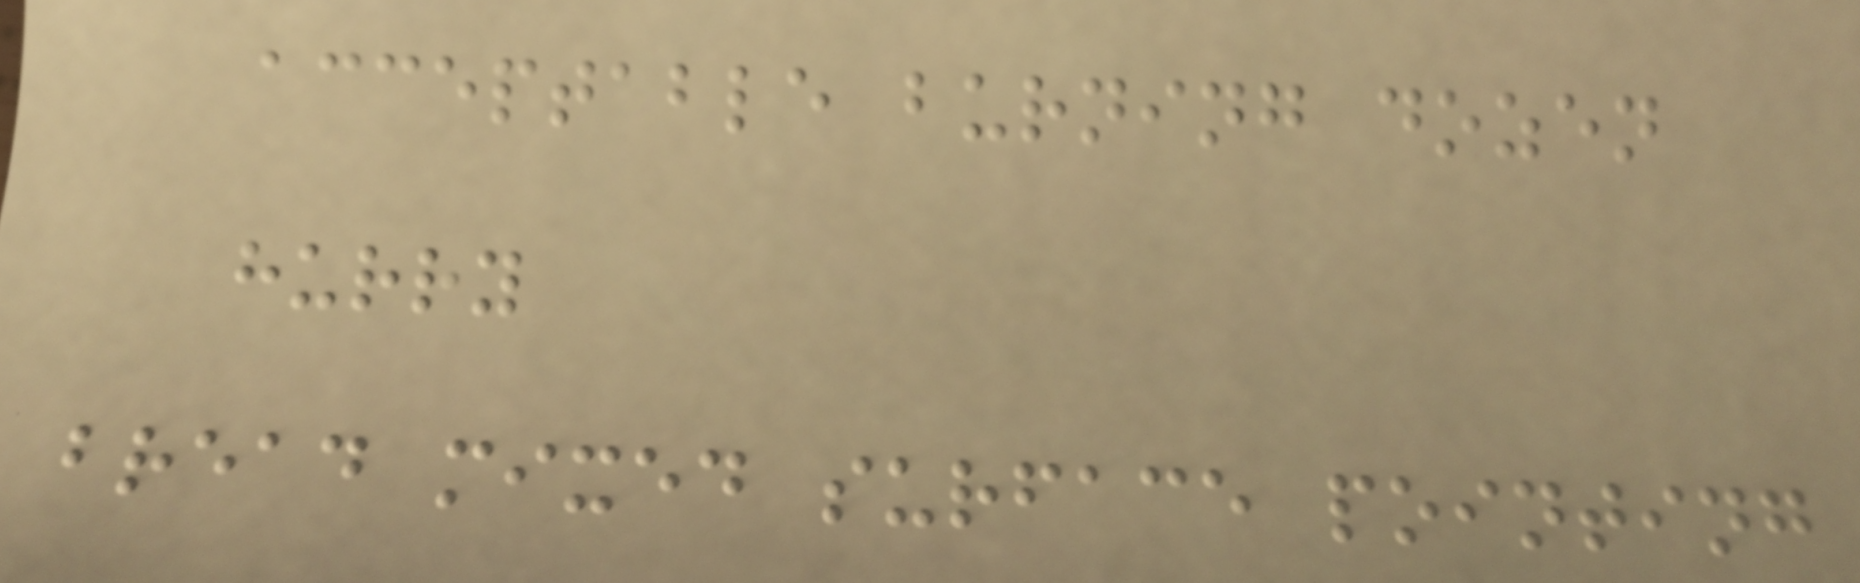acceptable burning dozen
hurry
bread mixed surface pointing
